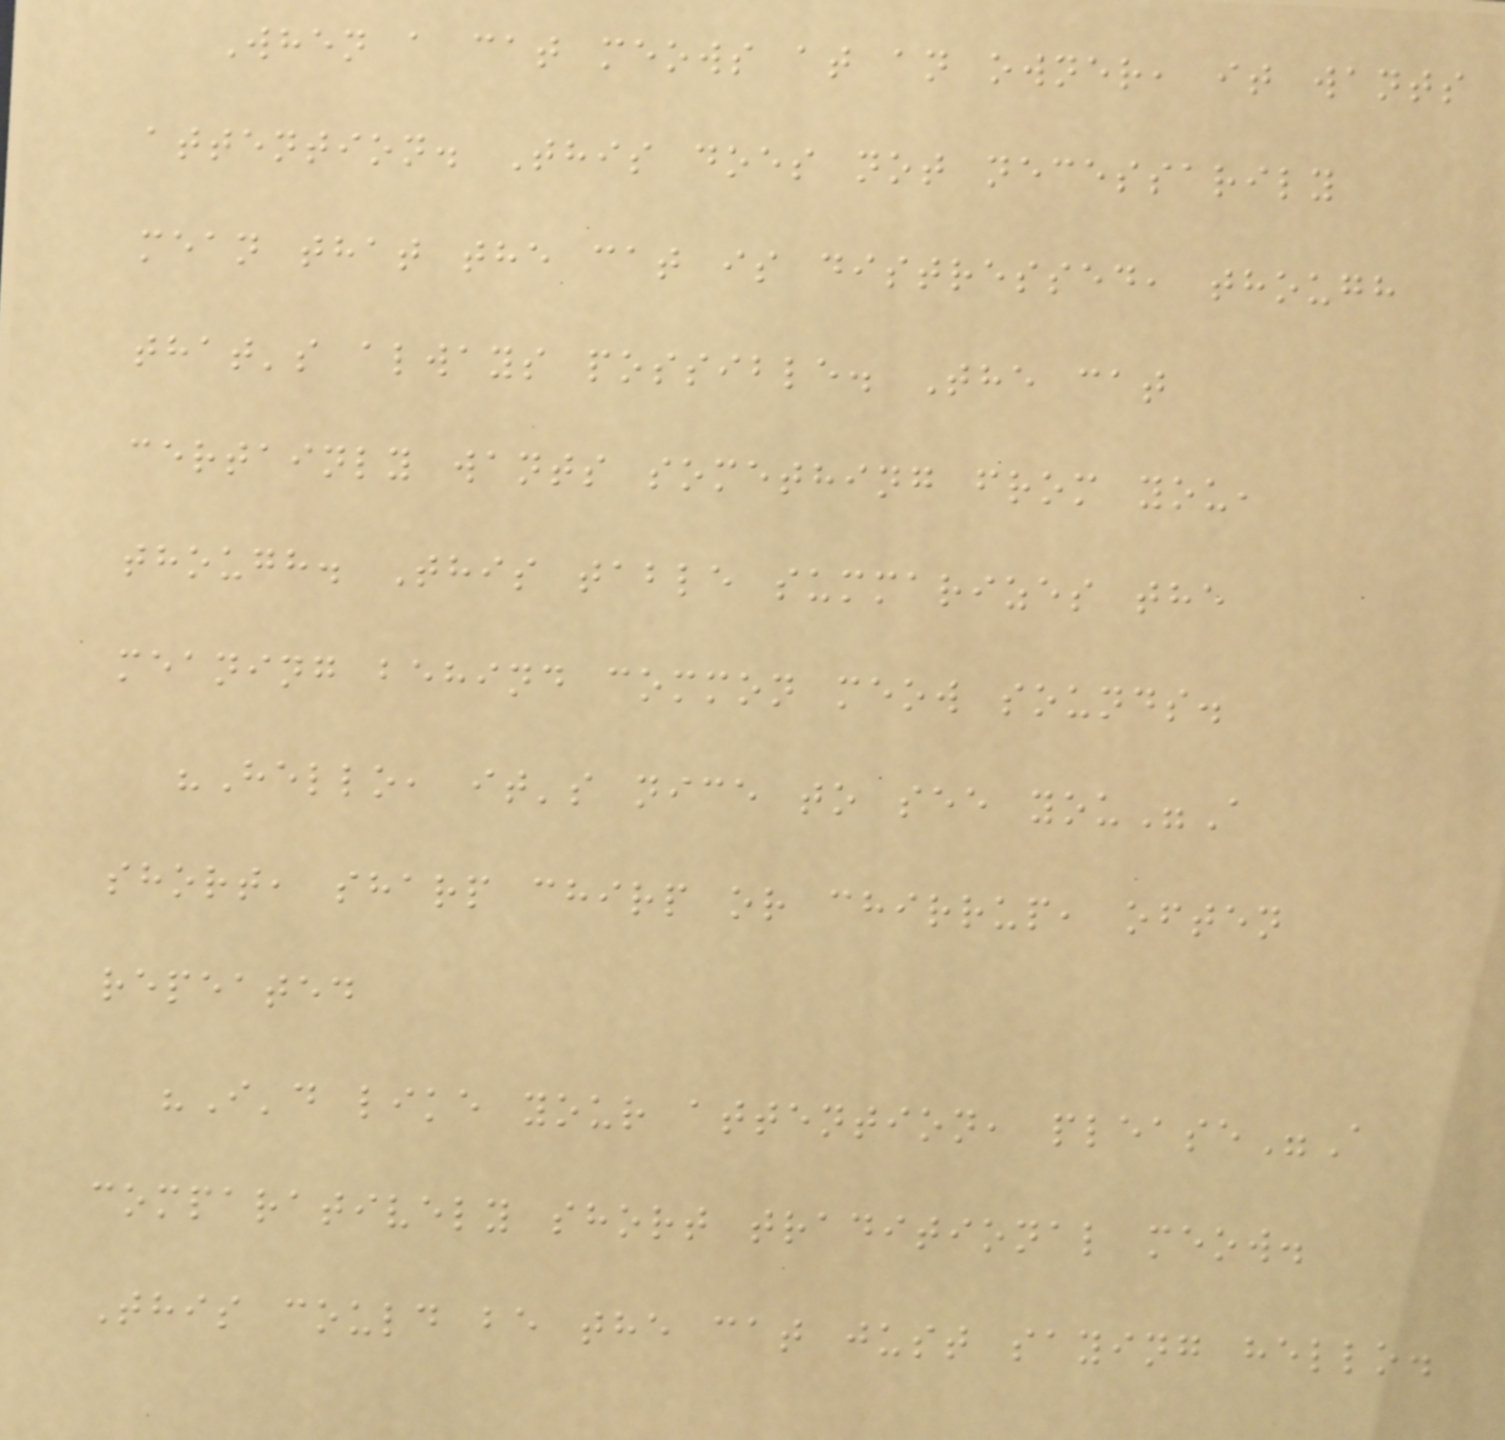When a cat meows at an owner, it wants
attention. This does not necessarily
mean that the cat is distressed, though
that's always possible. The cat
certainly wants something from you,
though. This table summarizes the
meaning behind common meow sounds.
"Hello, it's nice to see you"A
short, sharp chirp or chirrup, often
repeated
"I'd like your attention, please"A
comparatively short traditional meow.
This could be the cat just saying hello.
